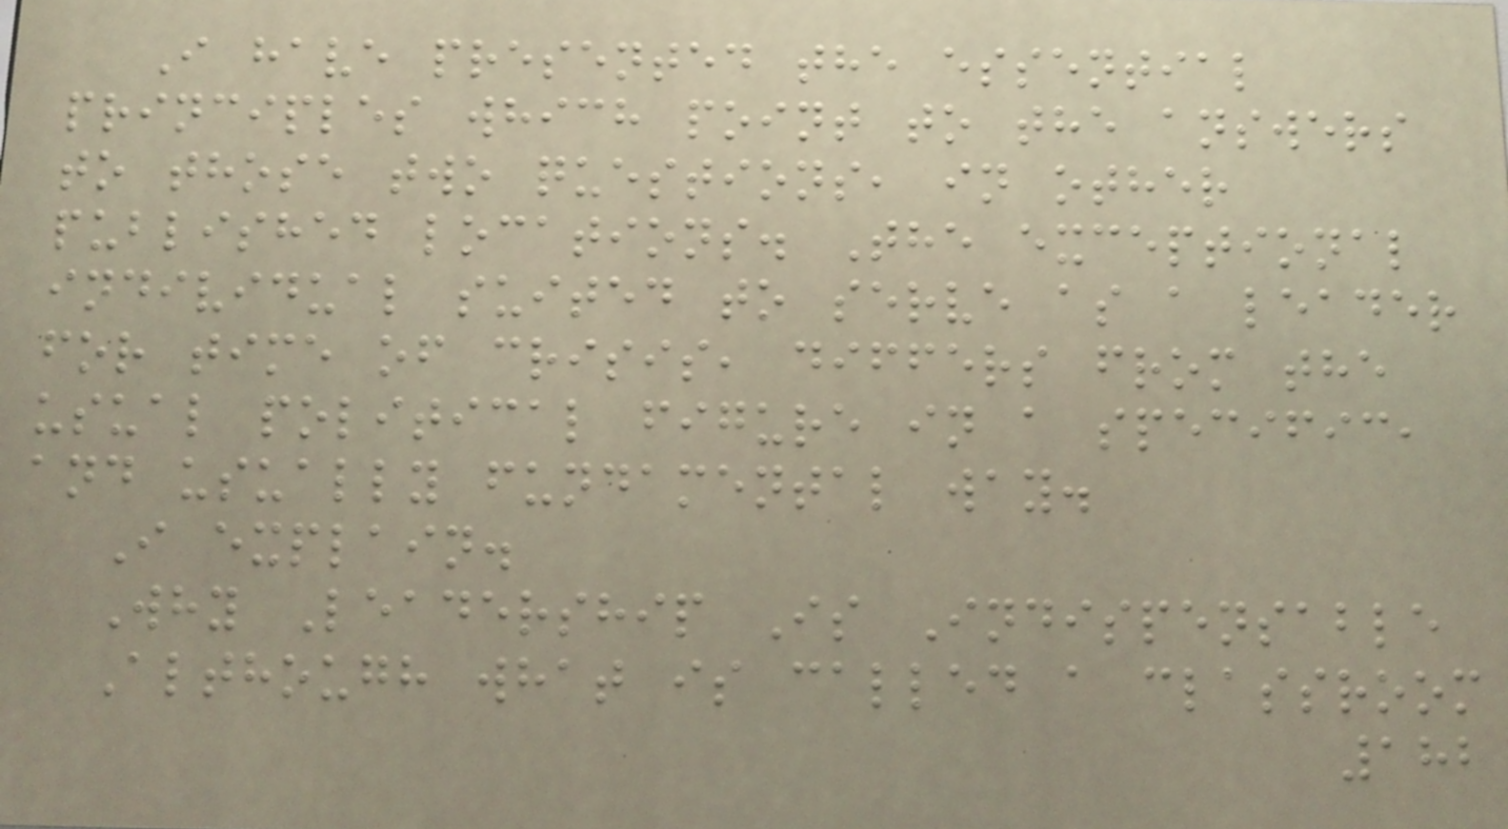I have presented the essential
principles which point to the answers
to those two questions, in other
published locations. The exceptional
individual suited to serve as a leader
for time of crisis, differs from the
usual political figure in a specific,
and usually fundamental way.
I explain.
Why Leadership Is Indispensable
Although what is called a classroom
182
